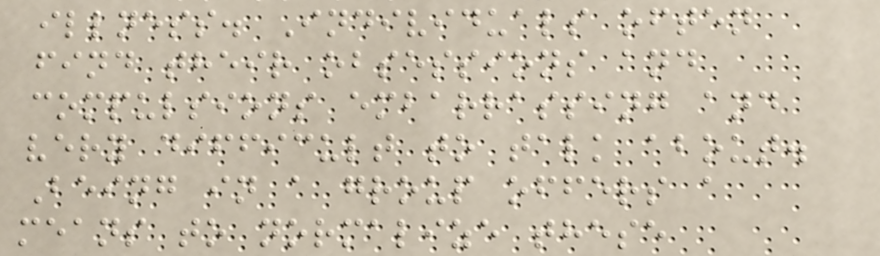illness. Individuals often
find their obsessions and
compulsions embarrassing and
very difficult to talk about.
Being in a group offers a
means to normalize these
